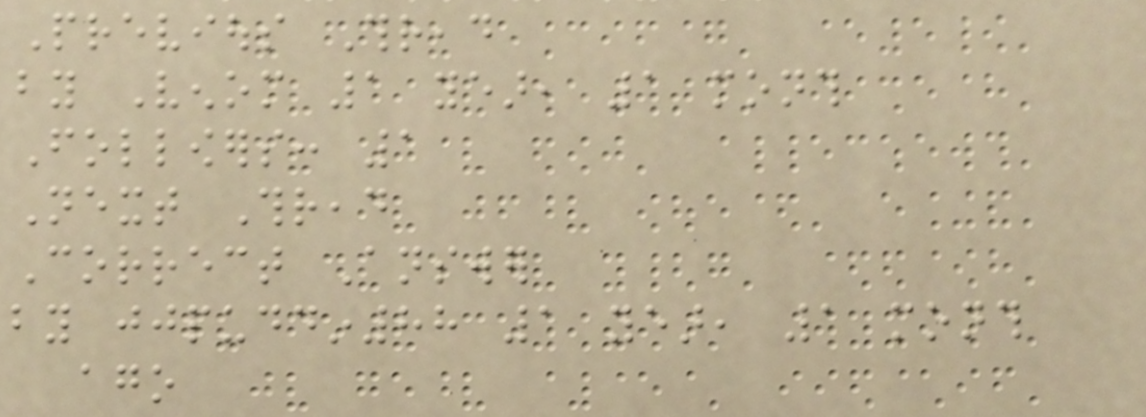Previous Thread
by Venom 1 year, 1 month
Followers: 1
Next Thread
Correct Answer
by jjpuddin88 1 year, 1 month
ago
